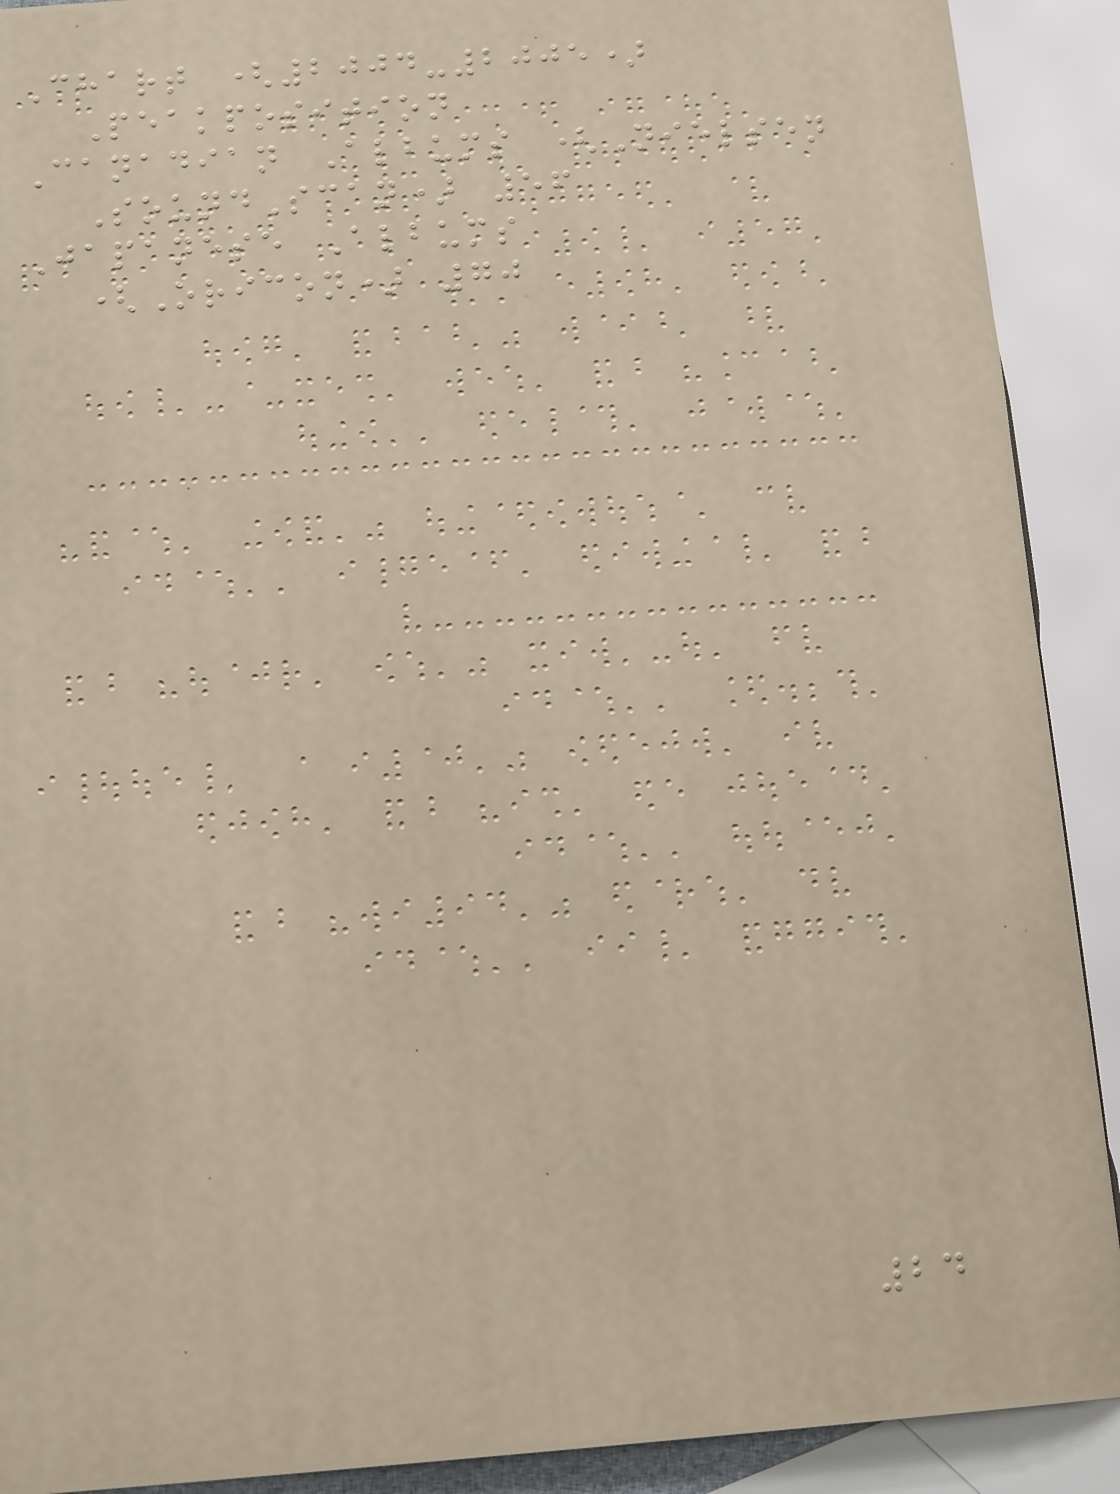Chart (2004-2005)
Peakposition
Canadian Albums (Nielsen
SoundScan) 56
Japanese Albums
(Oricon) 70
24
